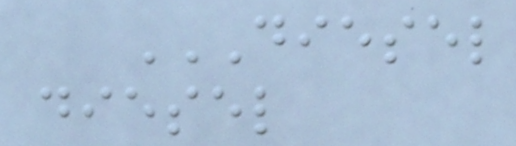DIESEL
DIESEL
